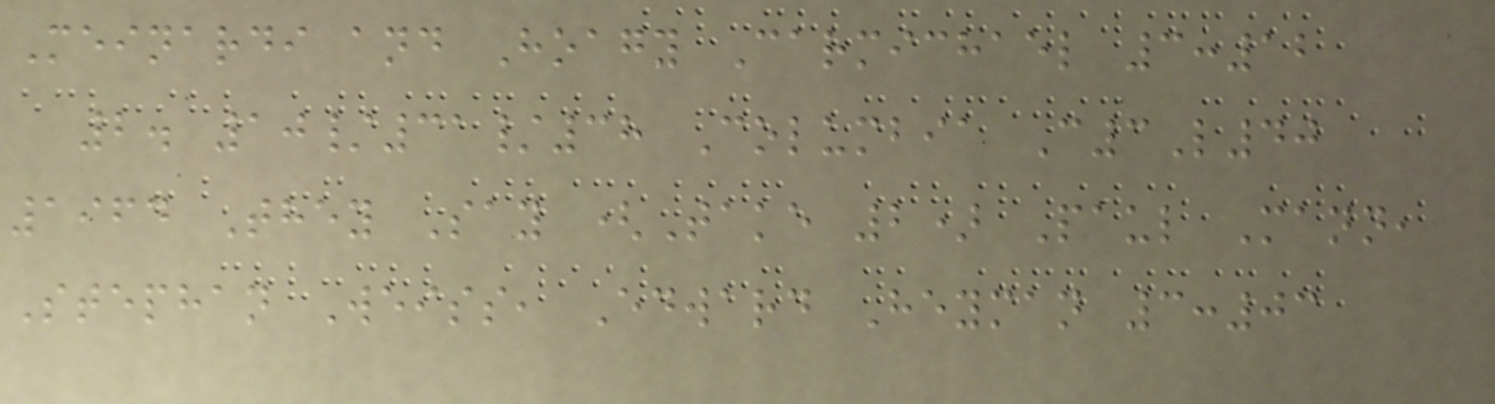Meinardi and Hoagy Carmichael 3:12
2. 10/31/38 Columbia C3L40
1964 They Say (Take 2) Paul Mann,
Stephan Weiss, Edward Heyman 3:03
